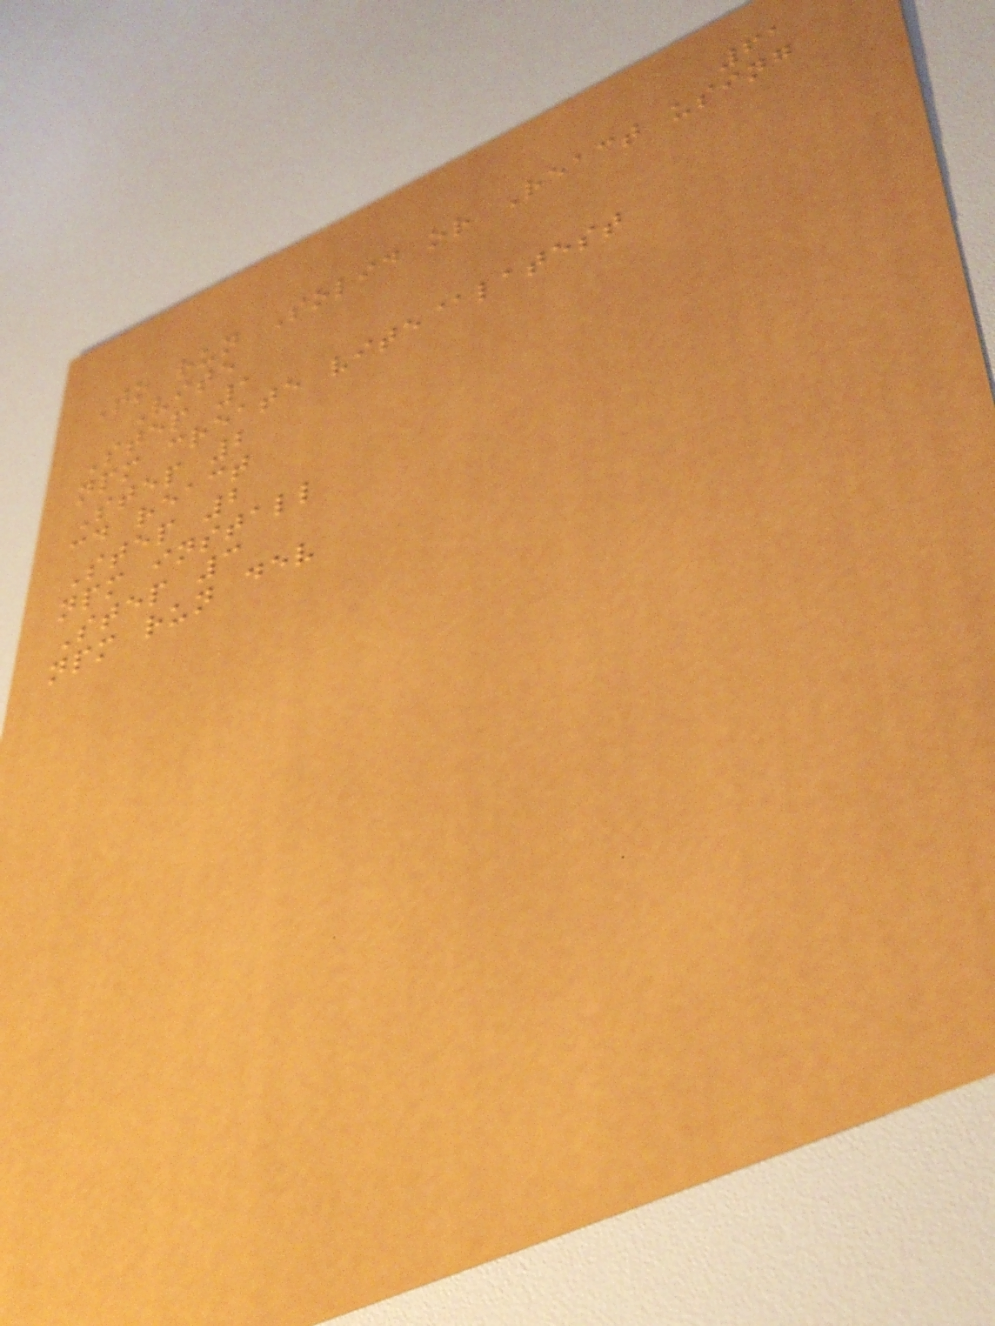61
To run Solid or React using
Vite
Step 1
npm create vite@latest
Step 2
cd react
Step 2
npm install
Step 3
npm run dev
